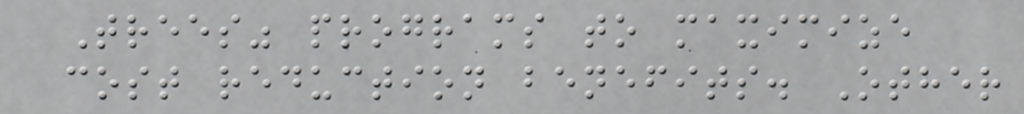Trees" programs to maximize
cost reduction benefits. Other
